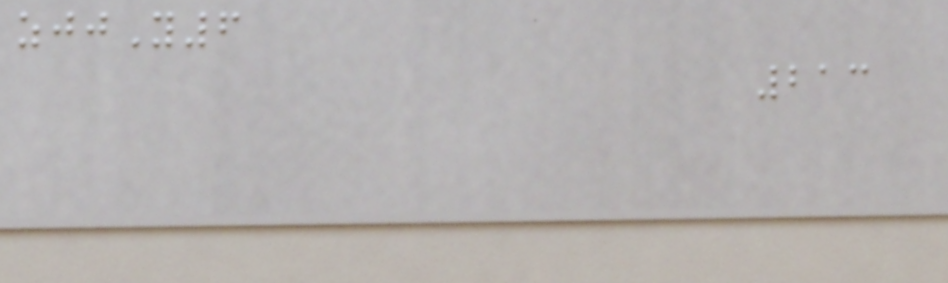zjjY6
213
